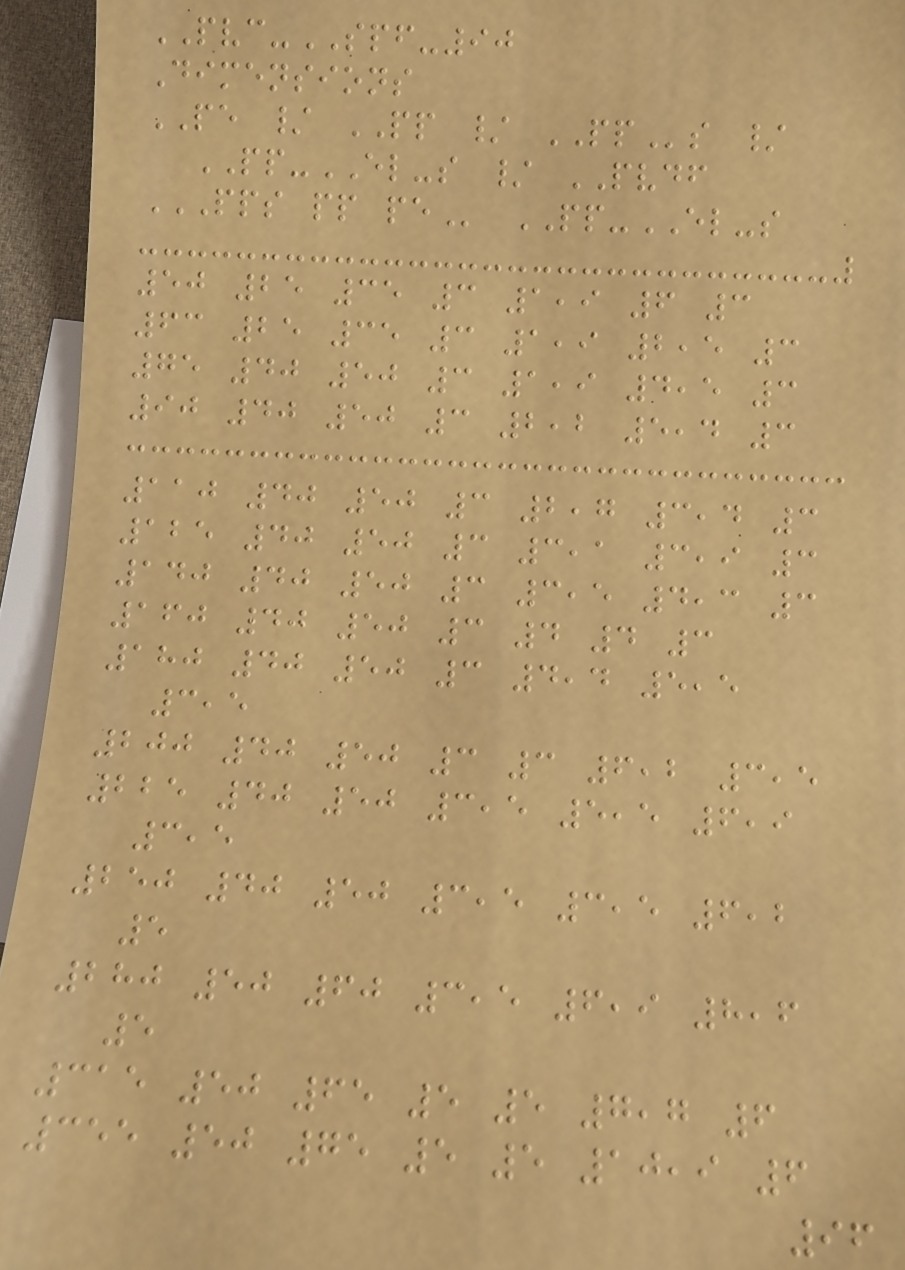PVC-SPF-90
Dimensions
PE / PP / PPs /
PP-EL-s / PVDF
PPS PP PE PP-EL-s
50 25 35 3 1,9 6 3
63 25 35 3 1,9 2,5 3
75 40 50 3 1,9 4,5 3
90 40 50 3 2,2 5,4 3
110 40 50 3 2,7 3,4 3
125 40 50 3 3,1 3,9 3
140 40 50 3 3,5 4,3 3
160 40 50 3 4 4 3
180 40 50 3 4,4 5,5
3,5
200 40 50 3 3 6,2 3,5
225 40 50 3,5 5,5 6,9
3,5
250 40 50 3,5 3,5 6,2
5
280 50 60 3,5 6,9 8,6
5
315 50 65 5 5 7,7 6
355 50 75 5 5 10,9 6
96
